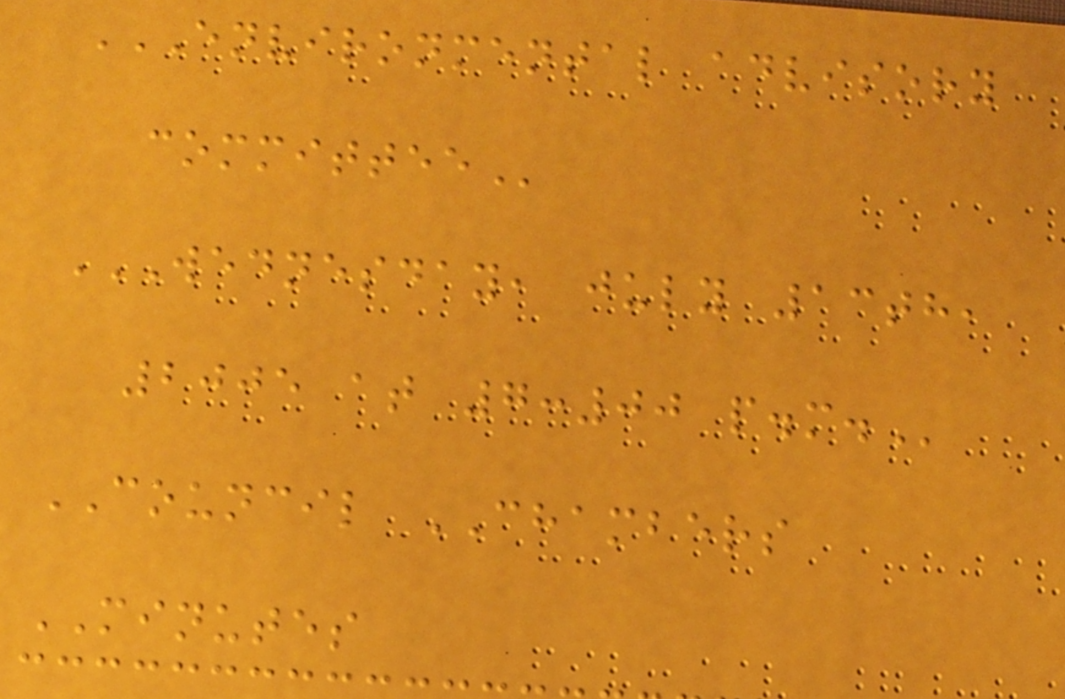ENVIRONMENTAL ADVISORY
COMMITTEE
WEDNESDAY, JULY 13TH,
2005 AT 7:00 P.M.
COUNCIL CHAMBERS
MINUTES
